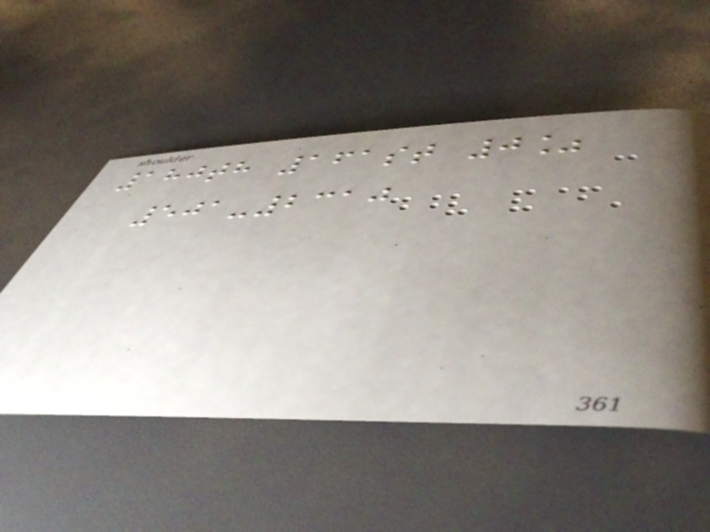180th 161st 0%
501-2310
